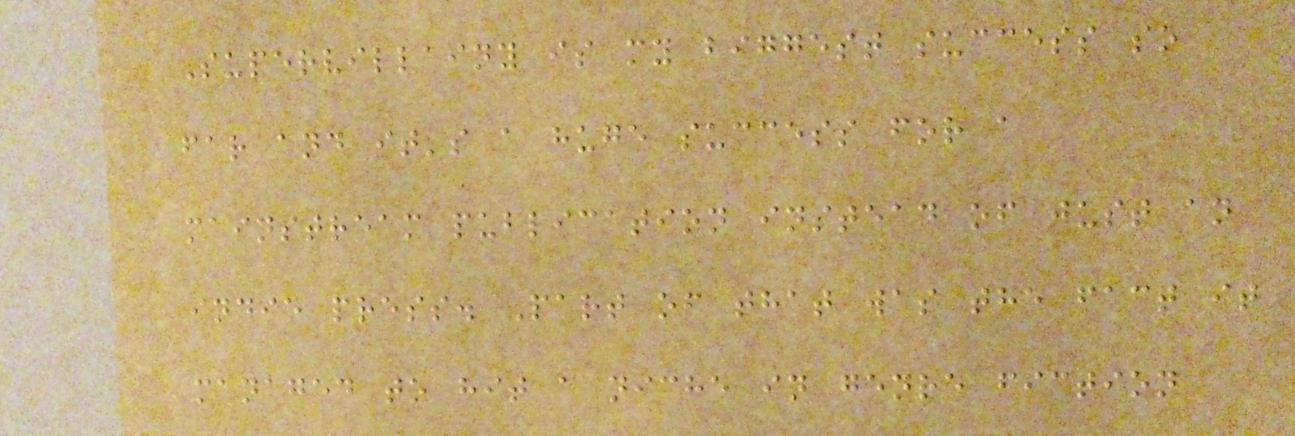Supervillainy is my biggest success so
far and it's a huge success for a
mainstream publication instead of just an
indie press. Part of that was the fact it
managed to hit a niche in genre fiction
